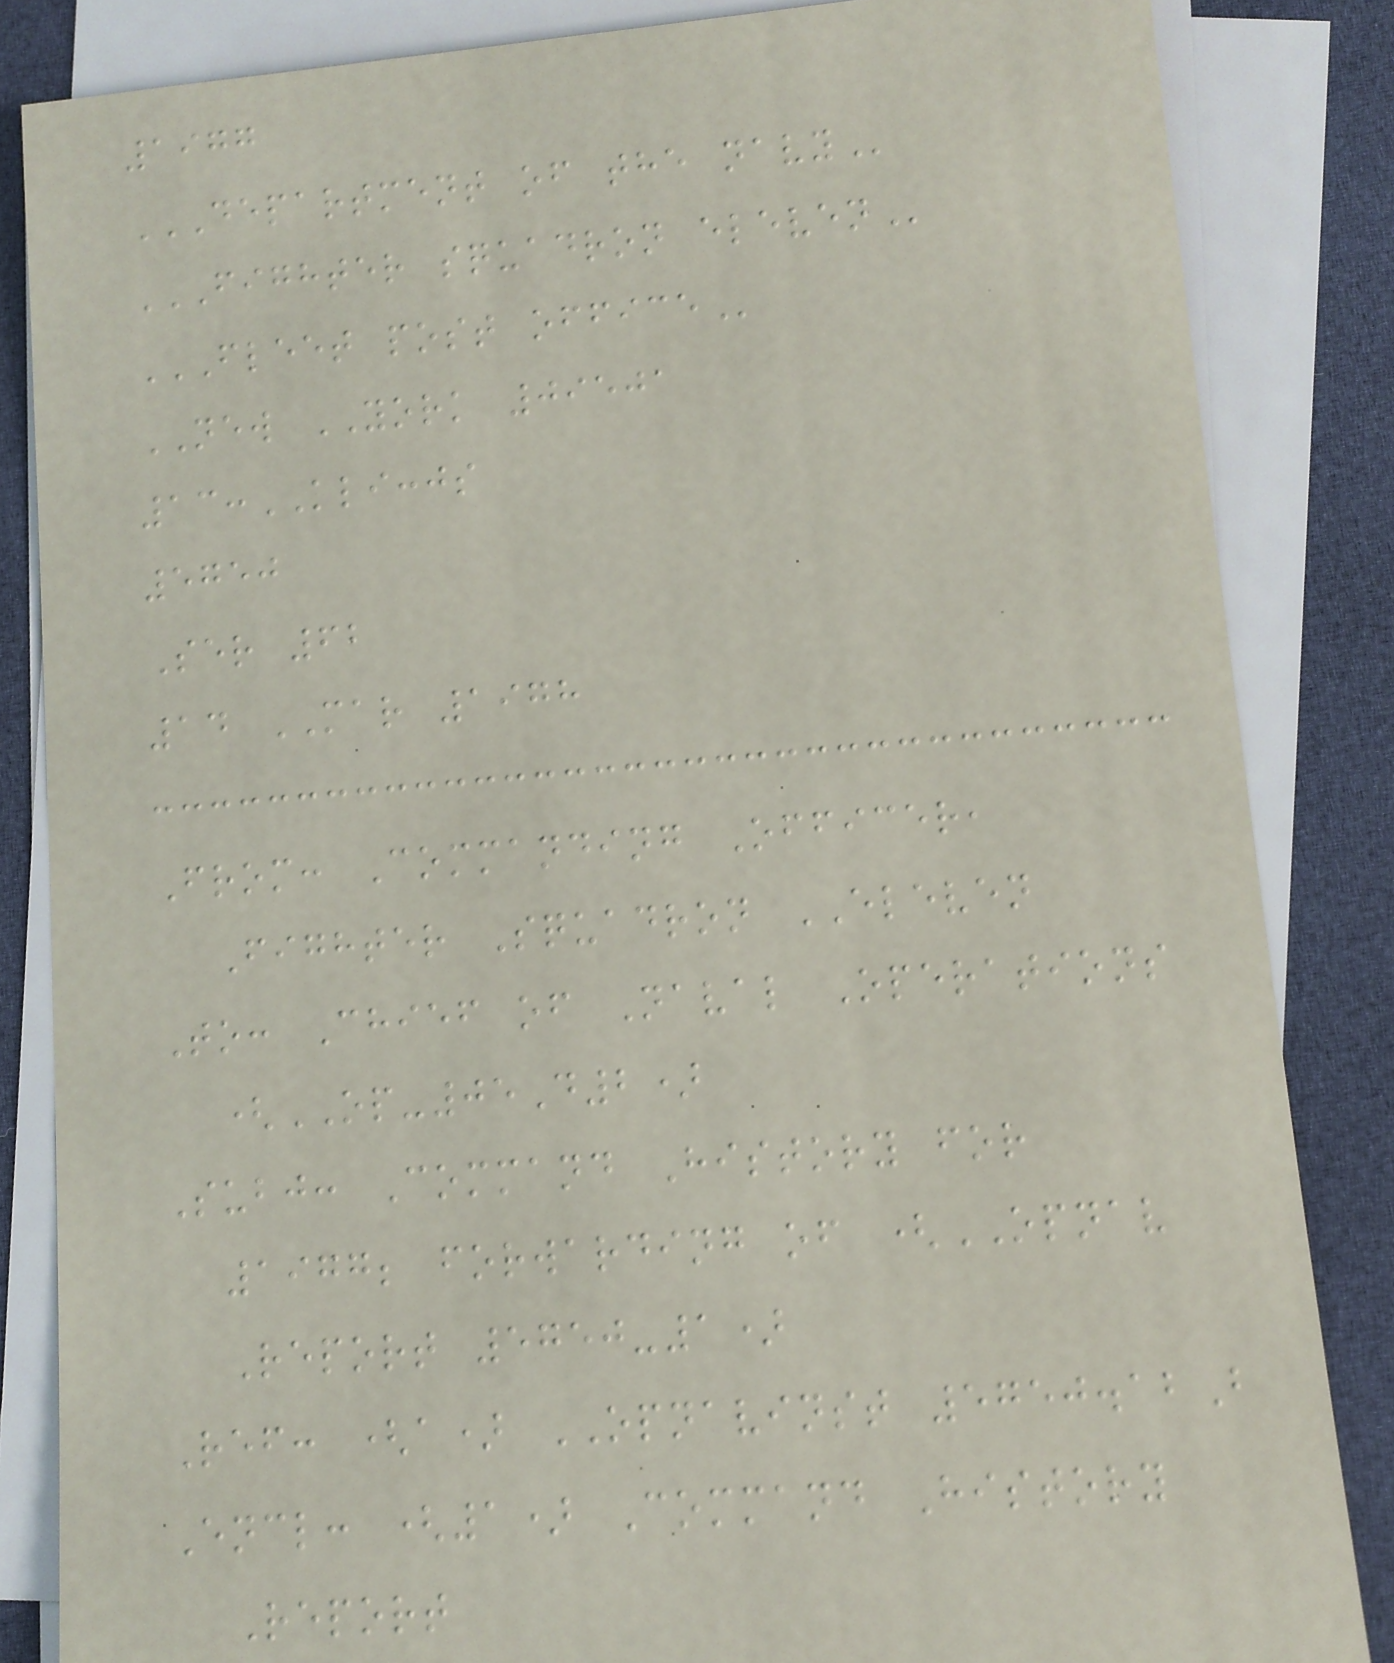1977
DEPARTMENT OF THE NAVY
FIGHTER SQUADRON ELEVEN
FLEET POST OFFICE
NEW YORK 09501
13:KLI:js
5750
Ser 62
14 MAR 1978
From: Commanding Officer,
Fighter Squadron ELEVEN
To: Chief of Naval Operations
(OP-05D2)
Subj: Command History for
1977; forwarding of (OPNAV
Report 5750-1)
Ref: (a) OPNAVINST 5750.12B
Encl: (1) Command History
Report
